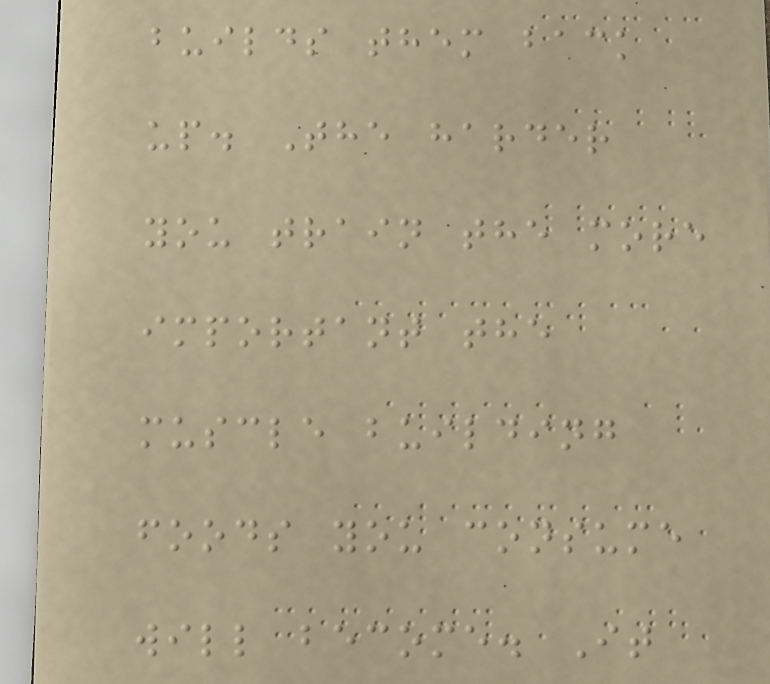builds them back
up. The harder
you train the more
important the
muscle building
foods you consume
will become. It
